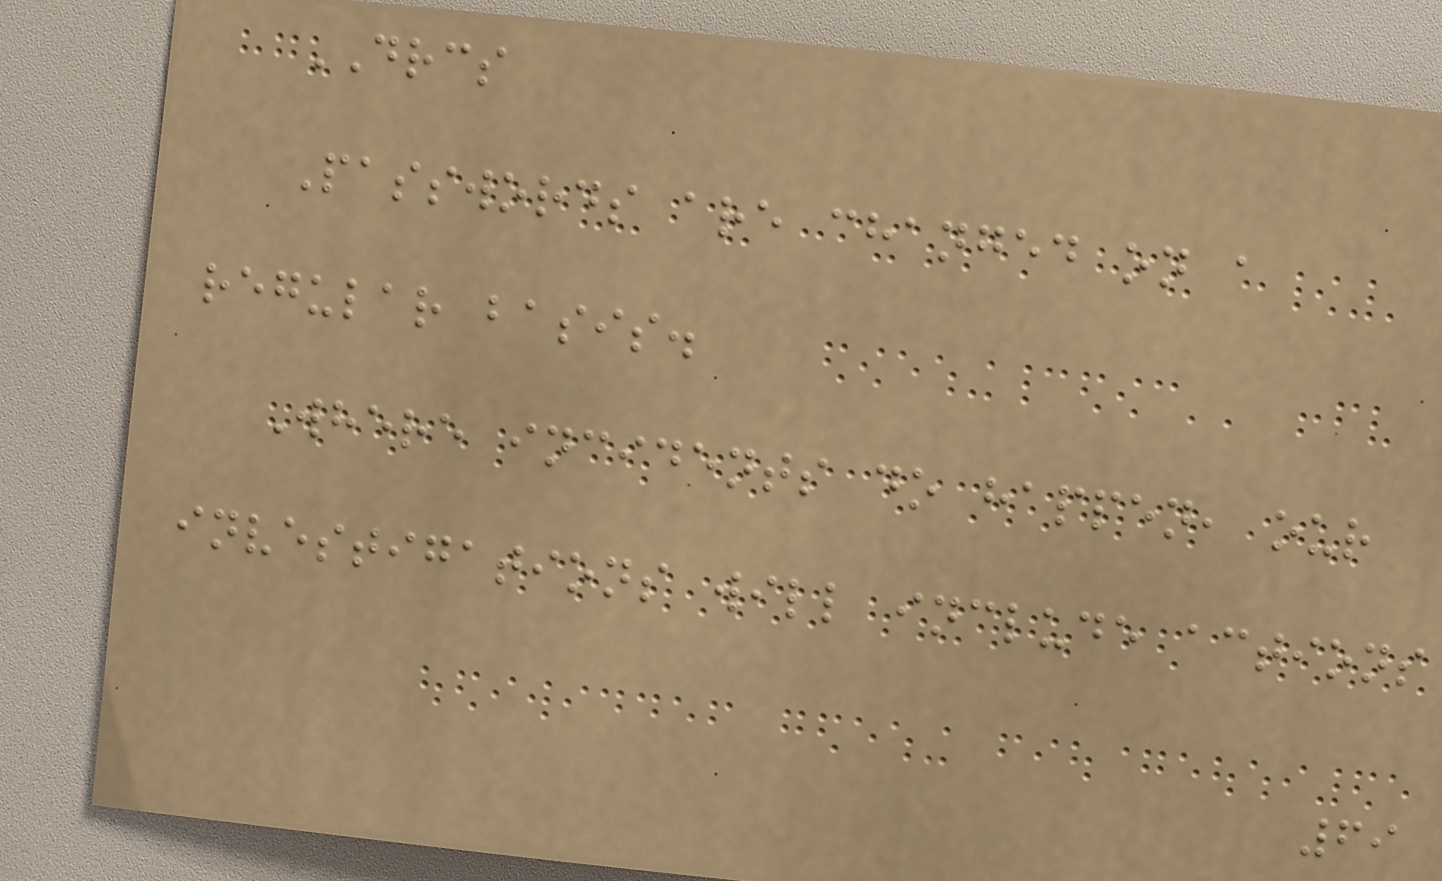DRCS
Passwords are changed on a
regular basis.
Where incidents do happen, our
investigations will include actions
69
